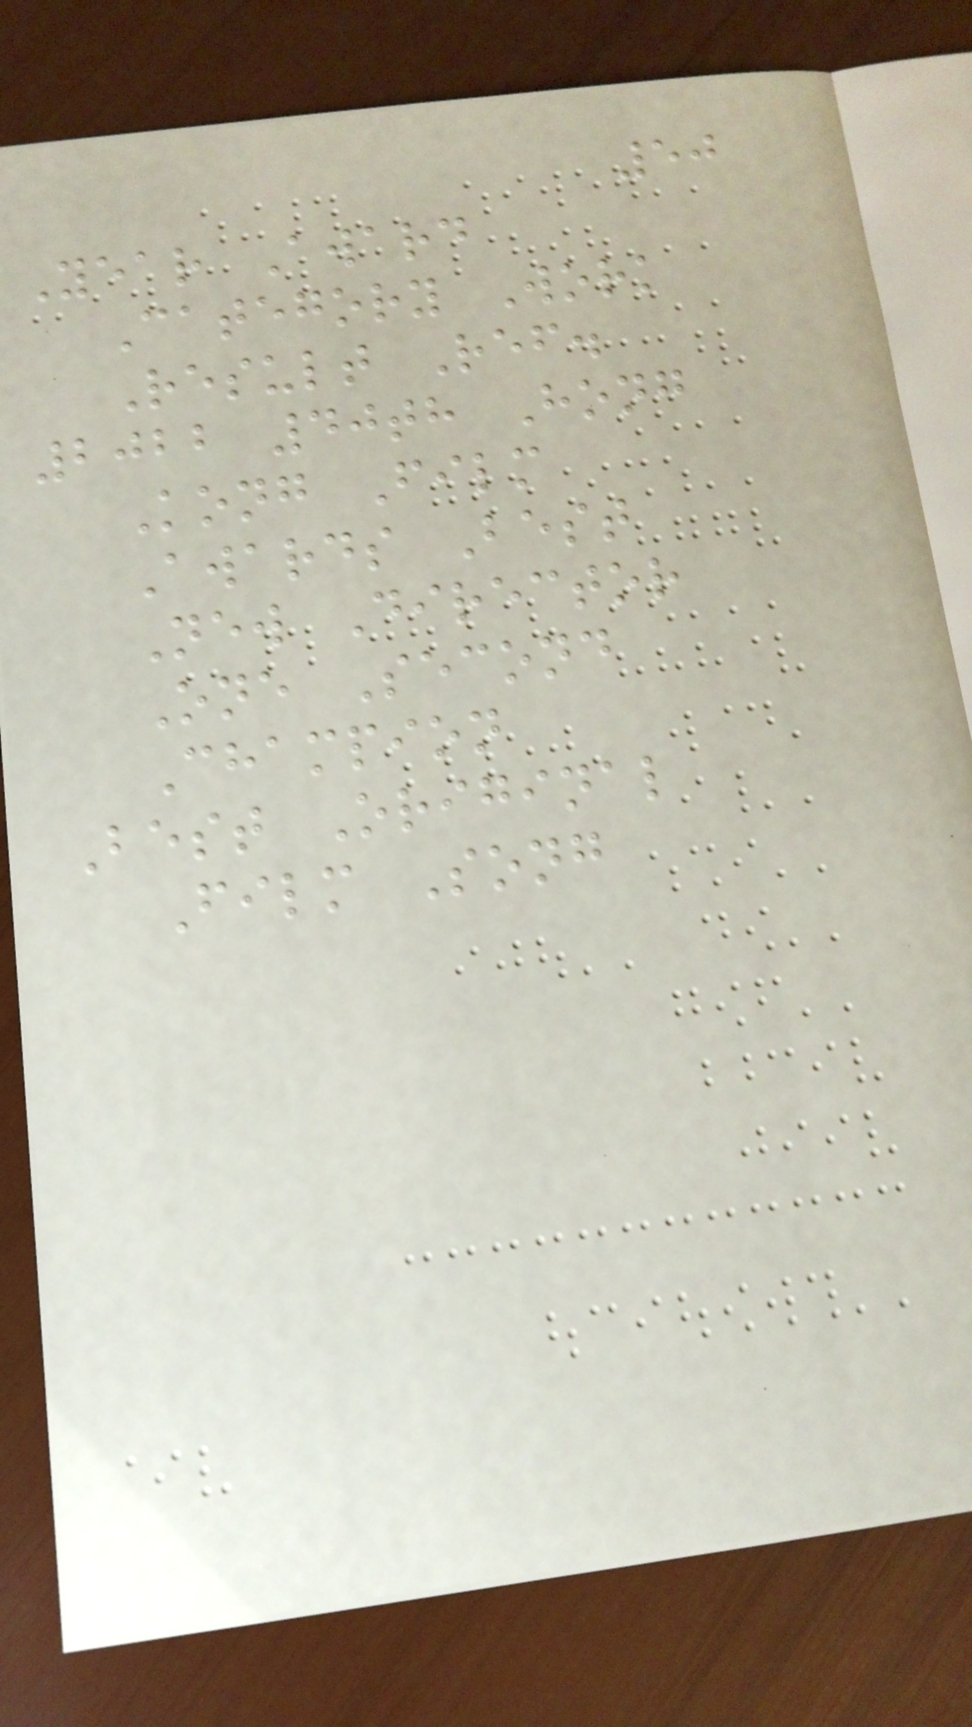50
Year Award
Category Work
Result Ref.
2022 40th Hong
Kong Film
Awards Best
New Director
One Second
Champion
Best Original
Film Song
